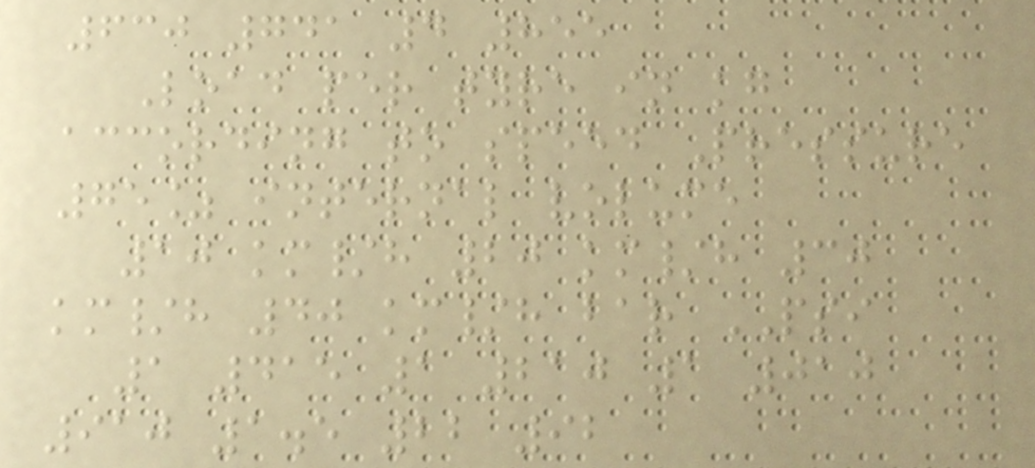630 741 4 855
Load per tyre in kg
according to speed Pressure
75% internal volume
10 km/h 20 km/h 30
km/h 40 km/h bar PSI
1 415 1 210 1 010
910 1.5 22 92
